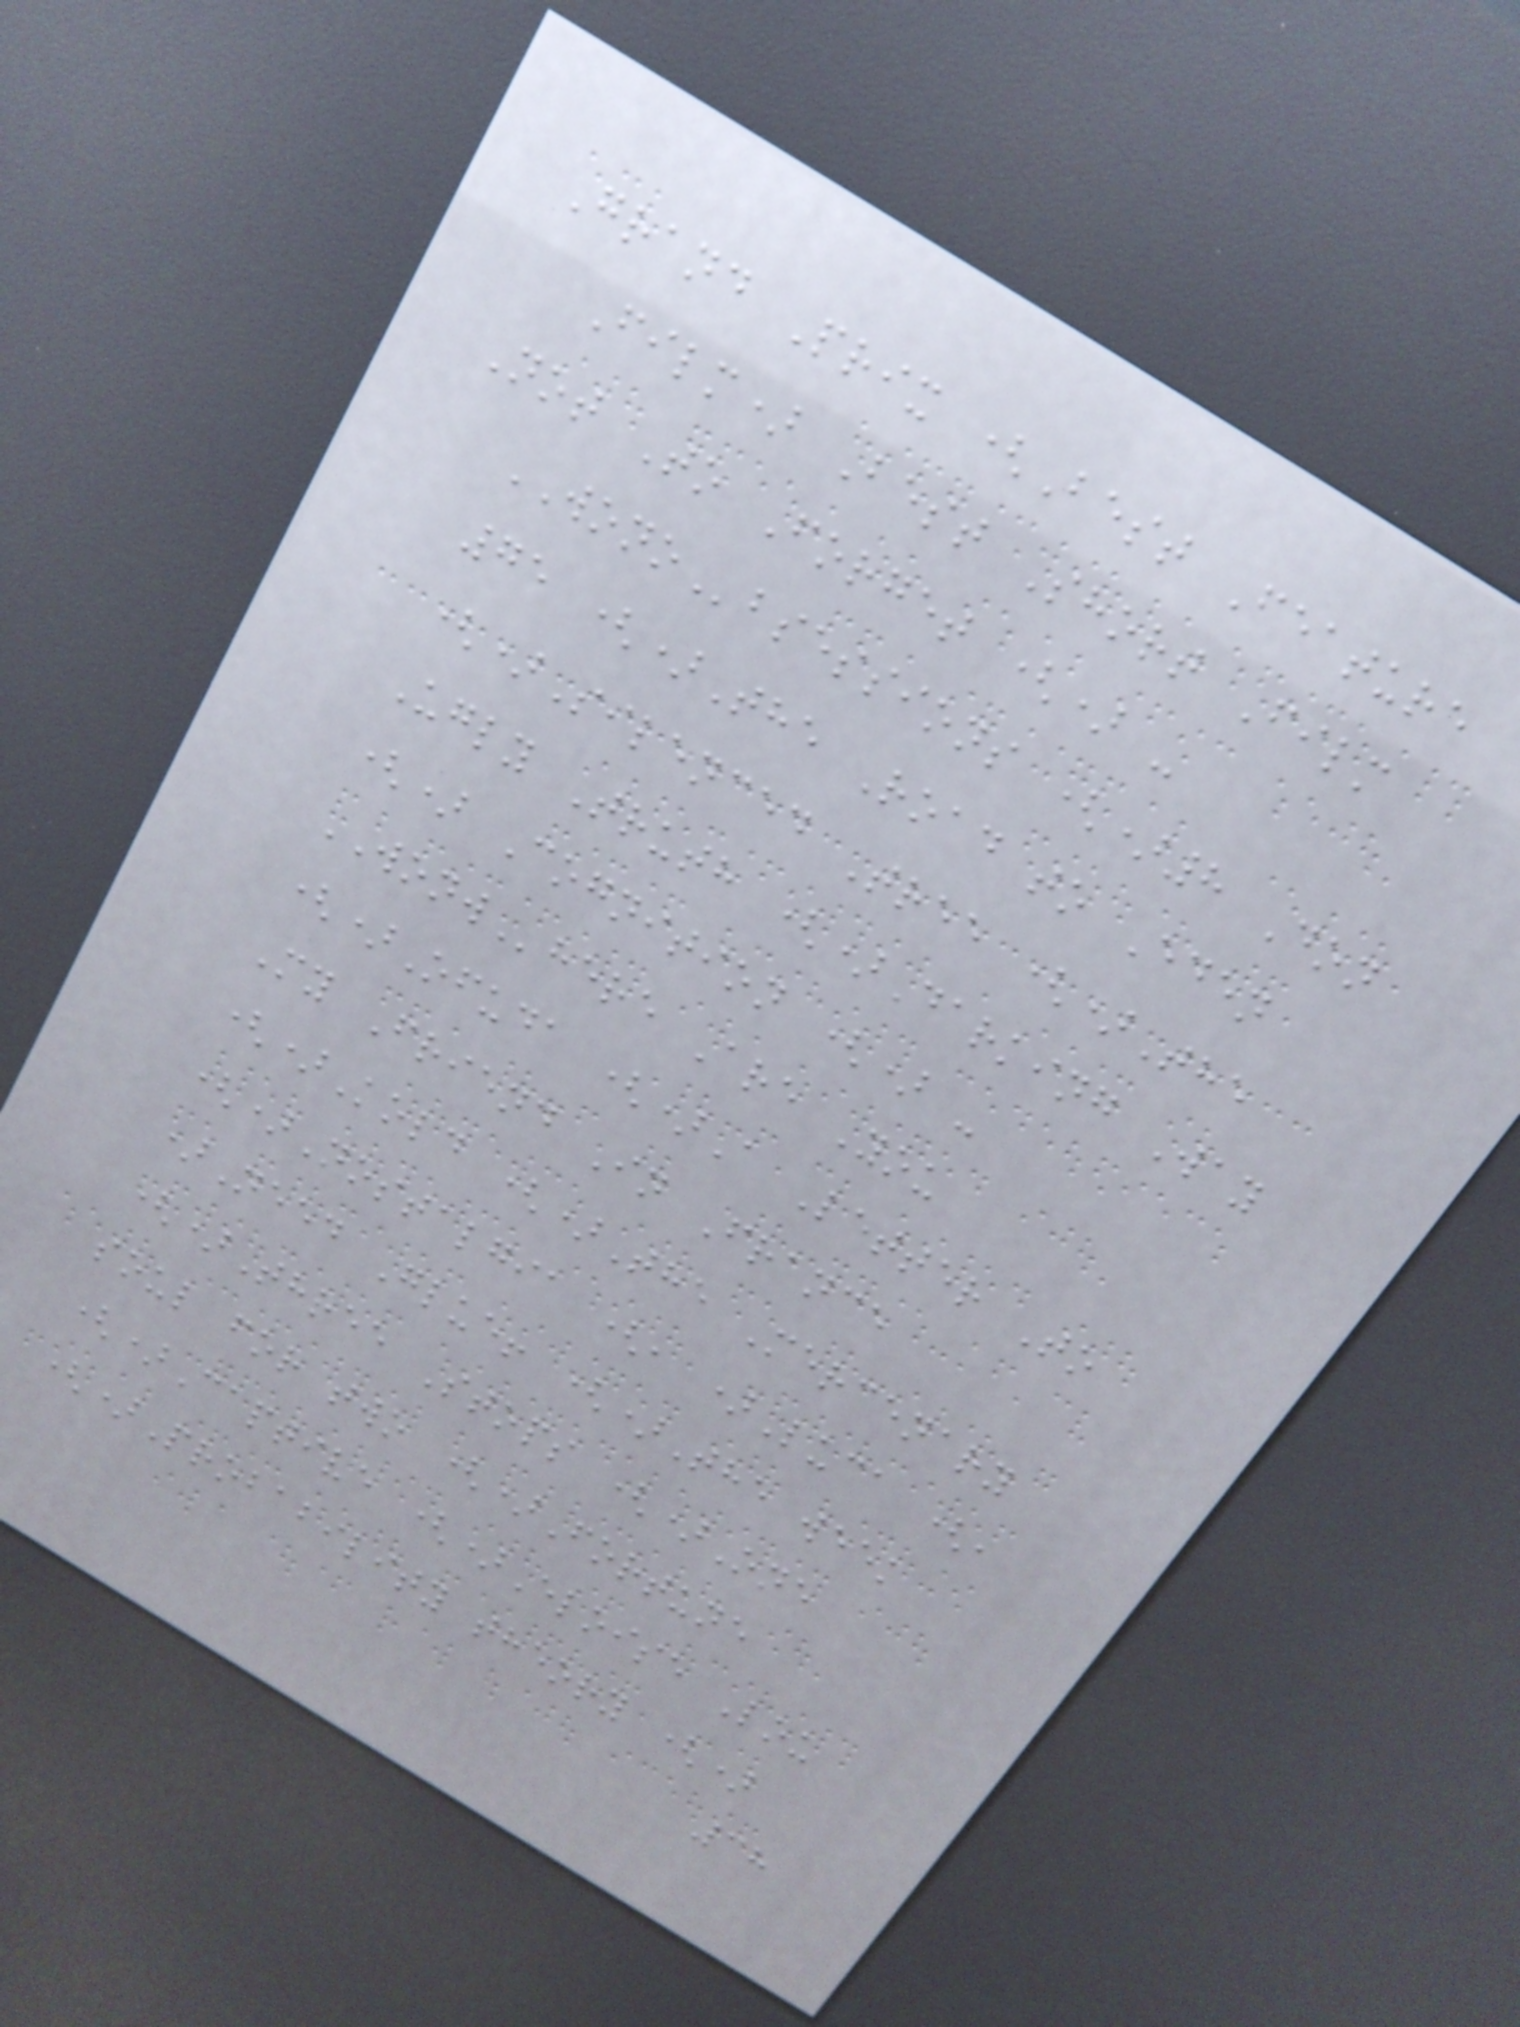Grand Prix (Best Feature
Film) Best Short Film
Not To Forget () -
WONObsessions ()8 Don
75 ()The Road to Eden
()Silenced Tree ()The
Ugly Truth ()Darking Way
() Cognition () -
WONWhere Are You
()Ofuda ()A Letter To
My Friend In France
()Kold ()The Mercenary
()Nostalgia (, )Luca (,
)Need Glue! ()The week
()Three Stops ()One
soul for two ()Fortune
()Captive ()Eloise Lou
()Probability theory ()
38
